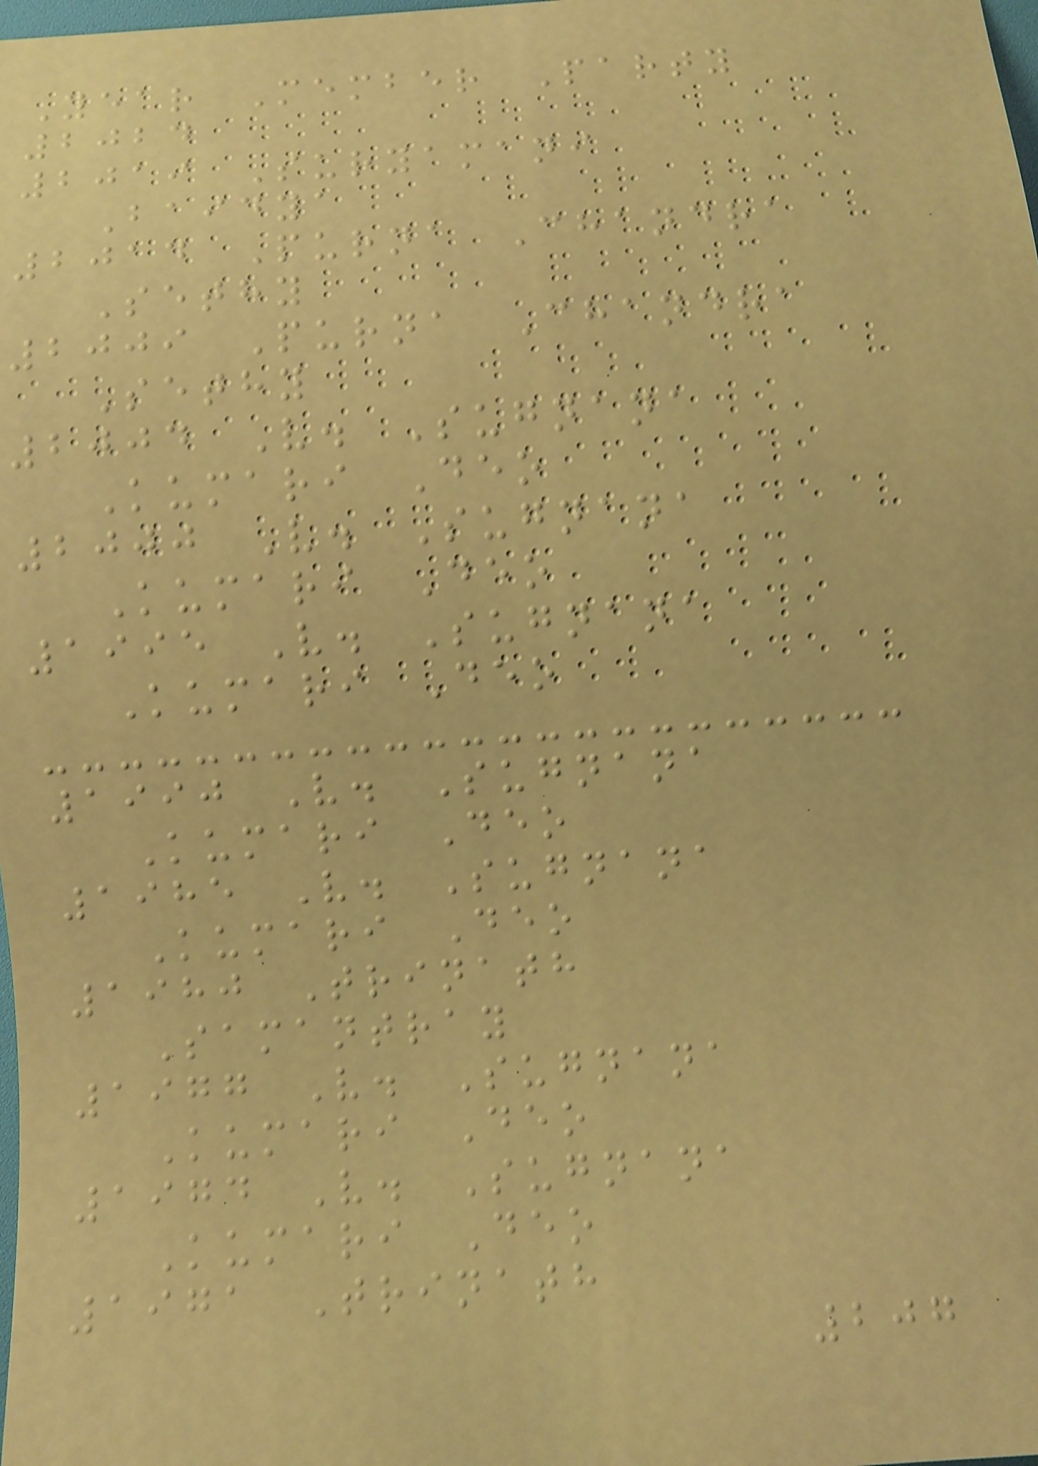Year Member Party
2024
2019 Suryamani
Baidya
2014 Purna Chandra
Sethy
2009 Purna Chandra
Sethy
2004 V. Sugnana
Kumari Deo
2000 V. Sugnana
Kumari Deo
1995 V. Sugnana
Kumari Deo
1990 V. Sugnana
Kumari Deo
1985 V. Sugnana
Kumari Deo
1980 Trinath
Samantray
1977 V. Sugnana
Kumari Deo
1974 V. Sugnana
Kumari Deo
1971 Trinath
207
